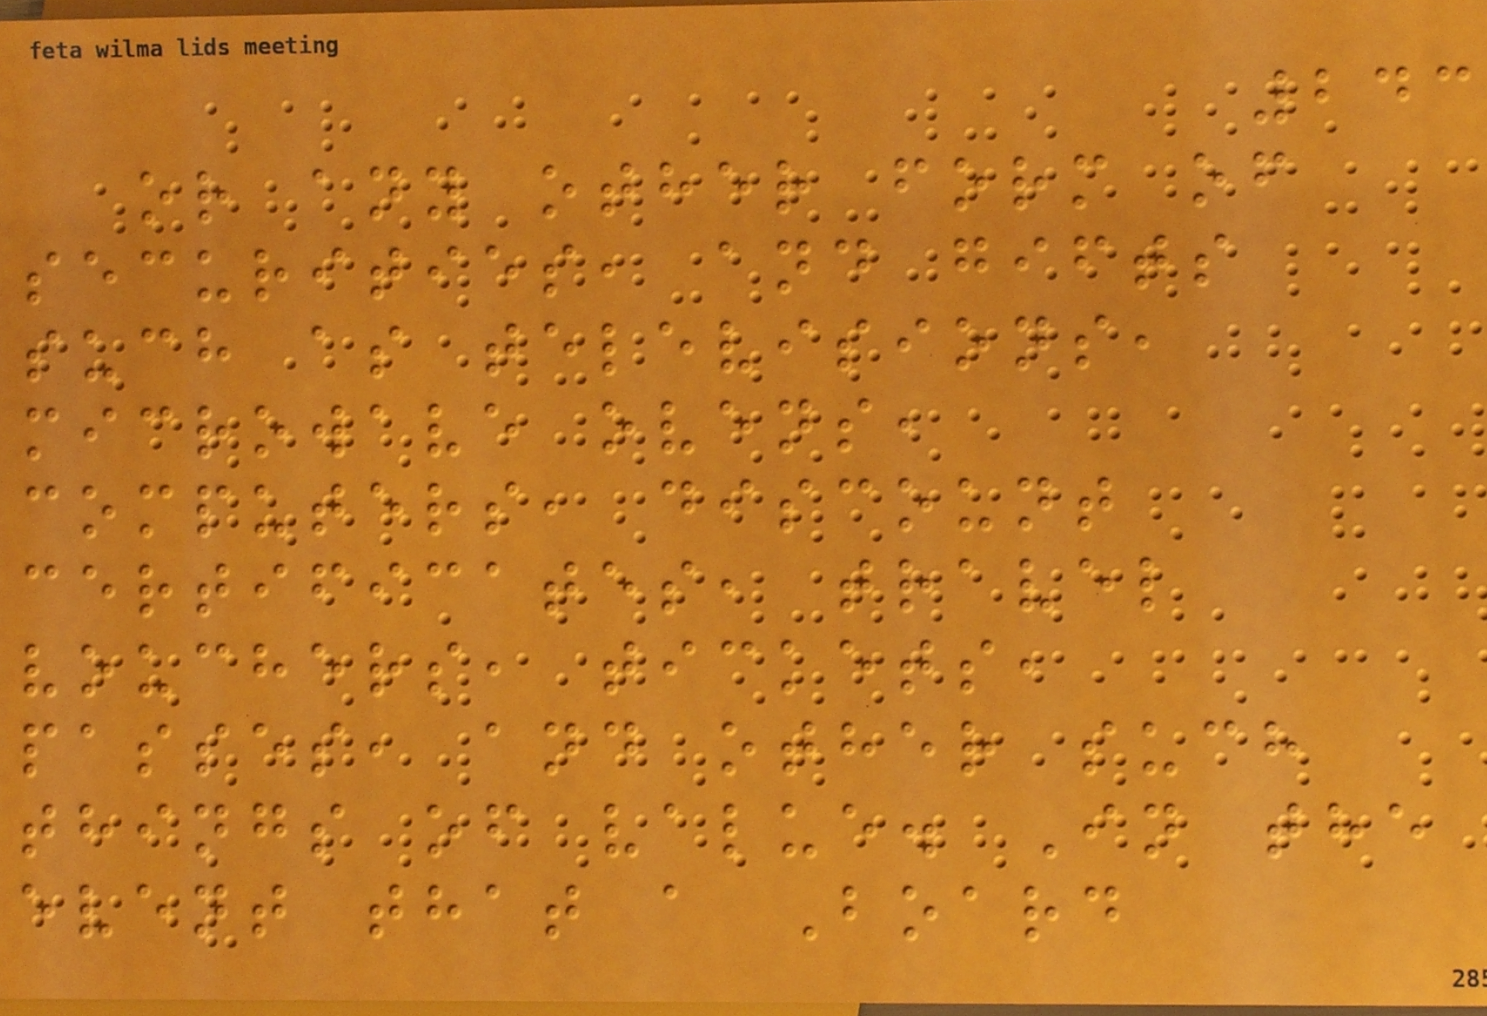243
or any other form of
securities, and gifts
such as televisions,
microwave ovens,
computers, discount
certificates, travel
vouchers, tickets,
passes, and other such
things of value. In the
event that a Board
